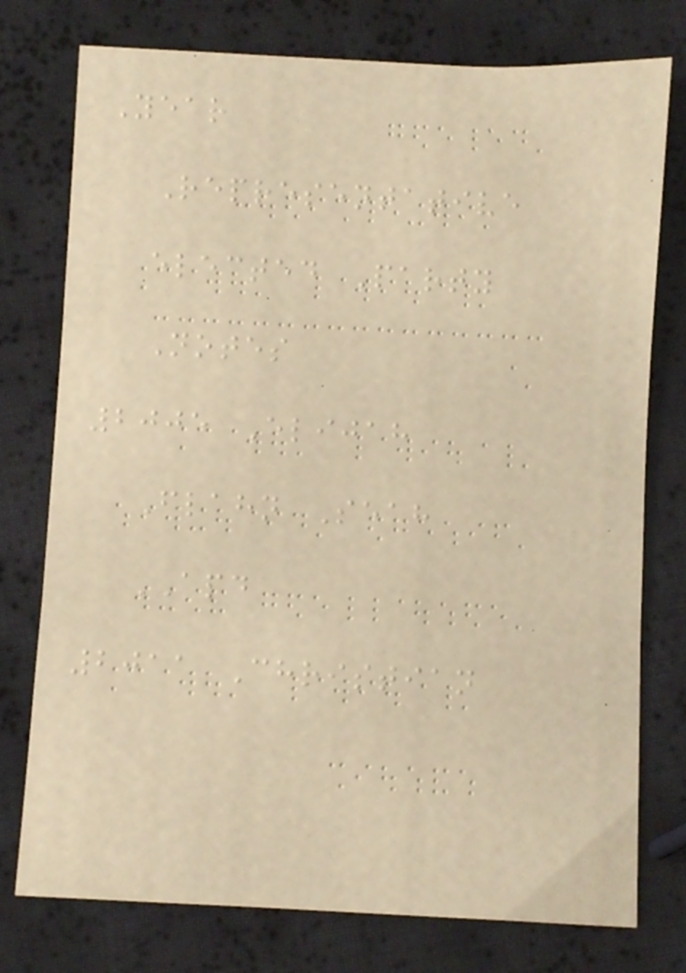Year
Representative
elected Party
Notes
2005 Elijah
Flahn Seah
APD
2011 Christian
